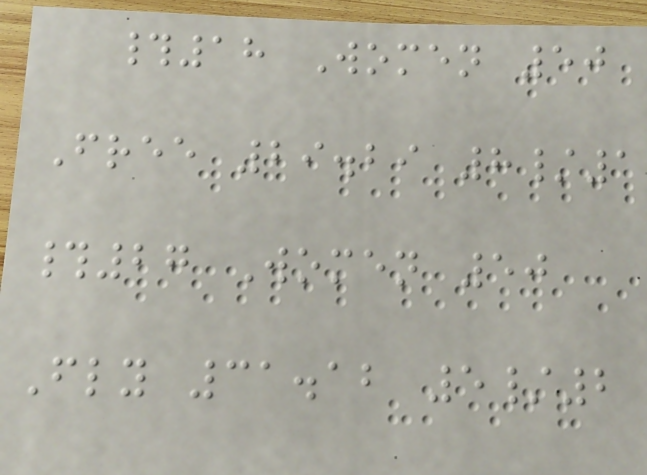#18 Women 50
Free 29.29 8/1
#27 Women 50
Fly 31.12 5/2
